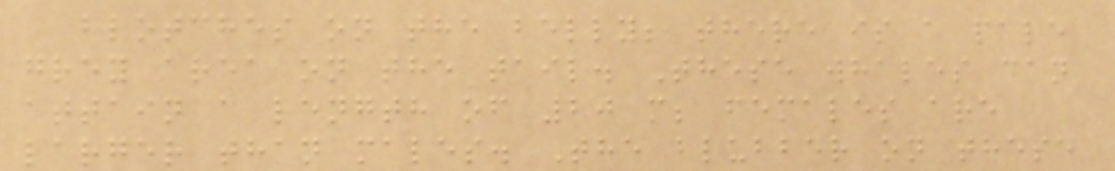blotches on the belly; there is a pale
grey area on the tail. These whales can
attain a length of 20 m; females are
larger than males. The blubber on these
